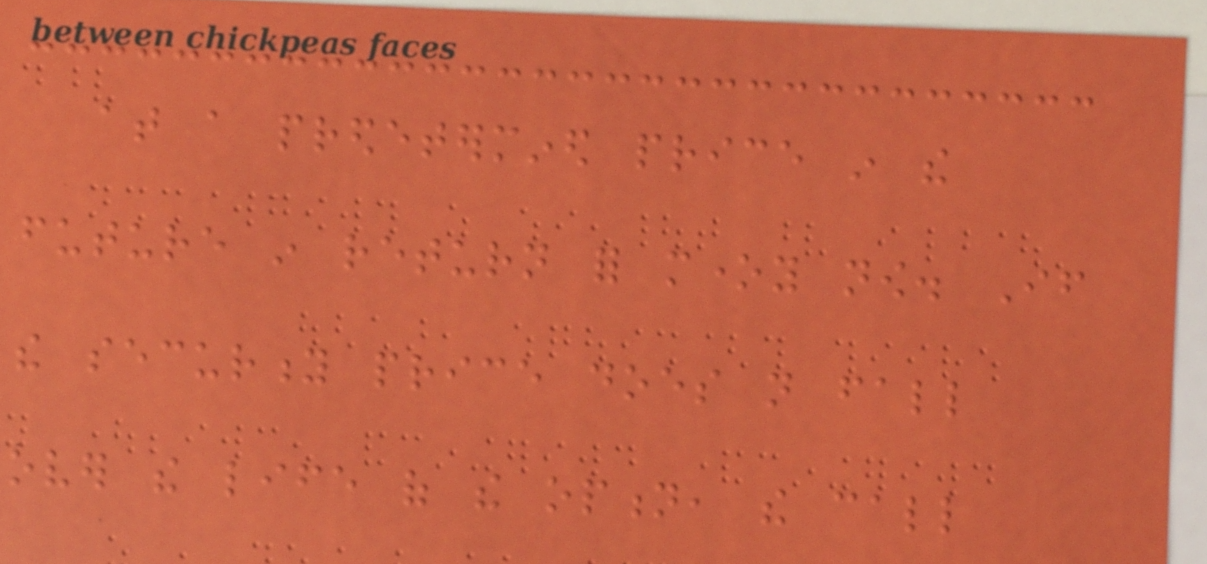at a predetermined price in the
future in return for money now. If
the security price does not fall
over the life of the option, the call
